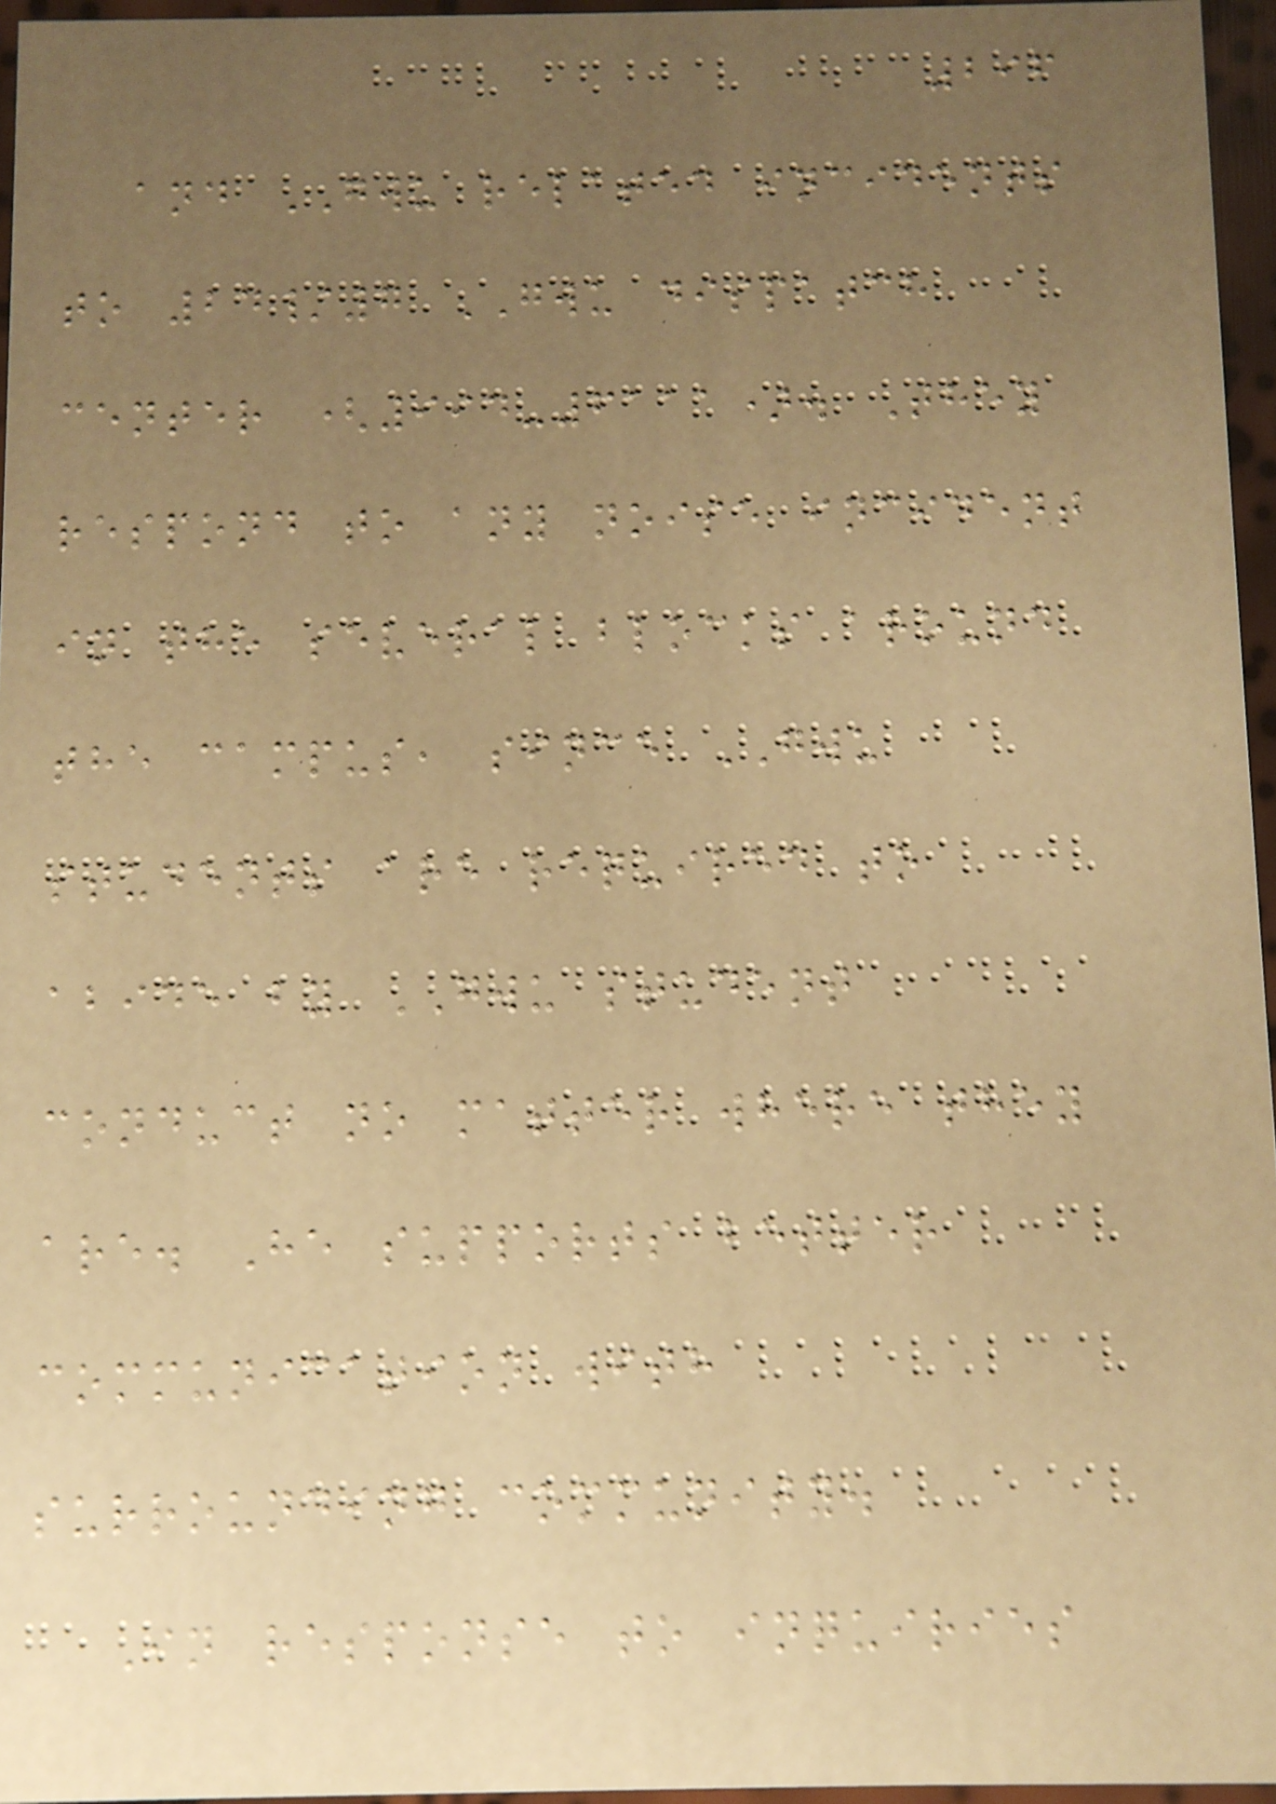296
and GWU related incidents
to 24/7 GWU dispatch
center (994-6111). They
respond to any noise incident
in the several blocks around
the campus, since GWU
students are required to
abide by GWU student
conduct no matter where they
are. He supports better
communication with
surrounding community.
In response to inquiries
